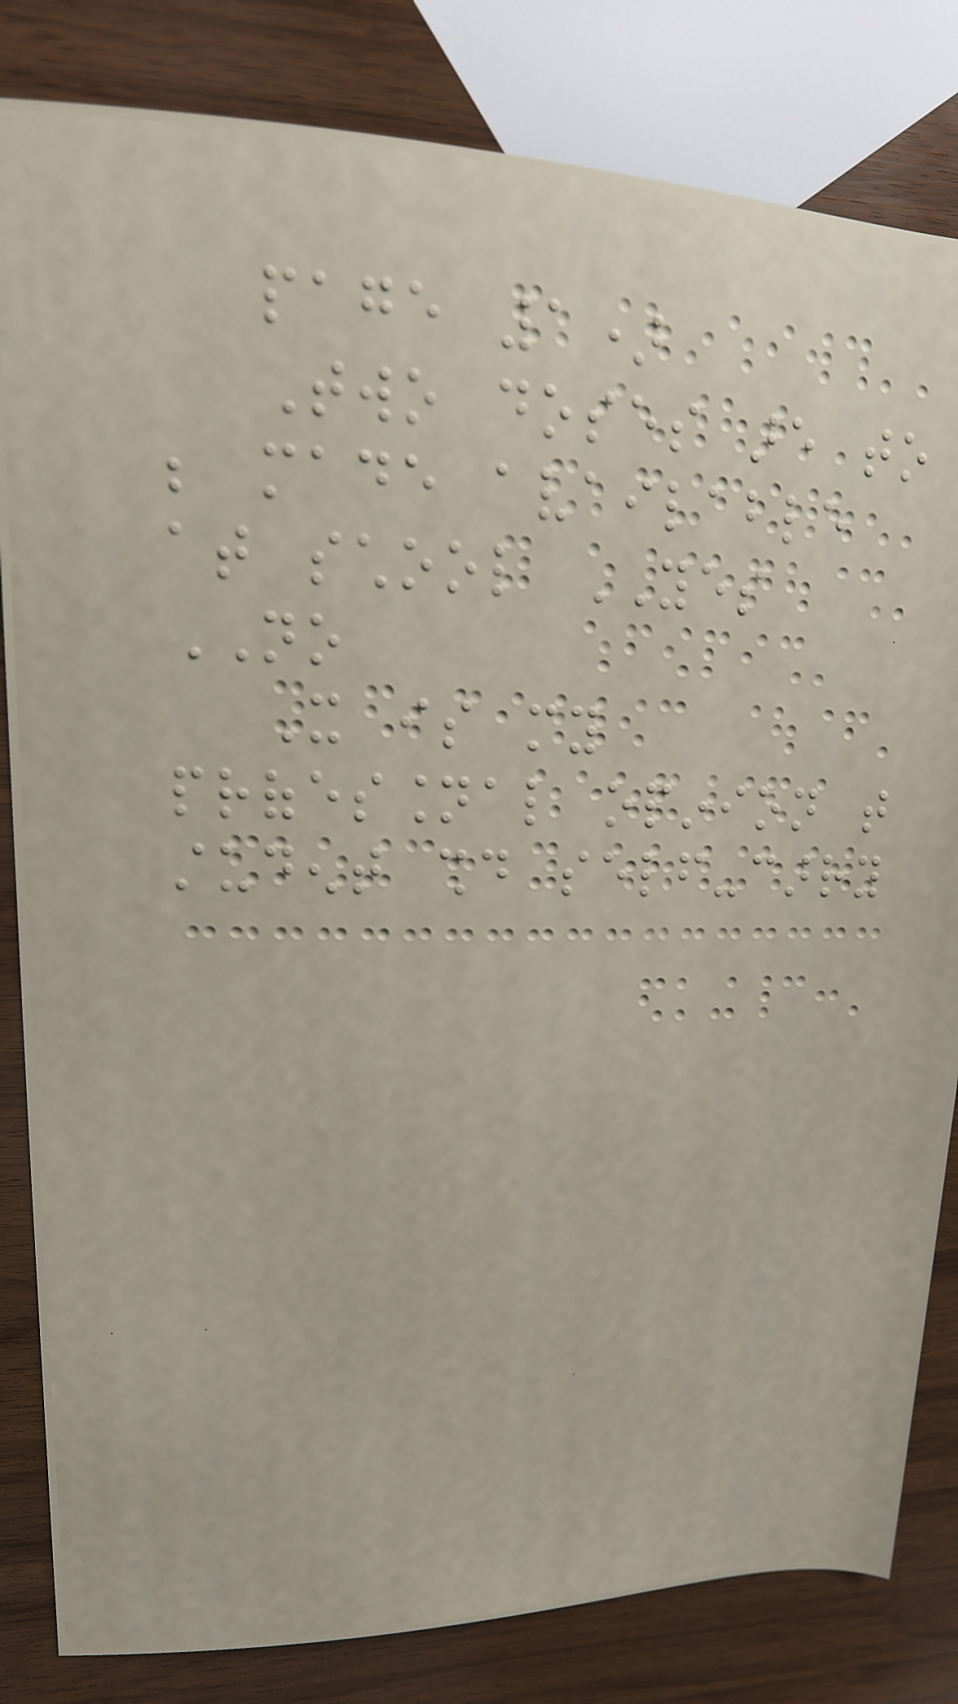page 1)
Two doses are to
be made available
at school YES
NO
It is my
professional opinion that
student should self-carry
